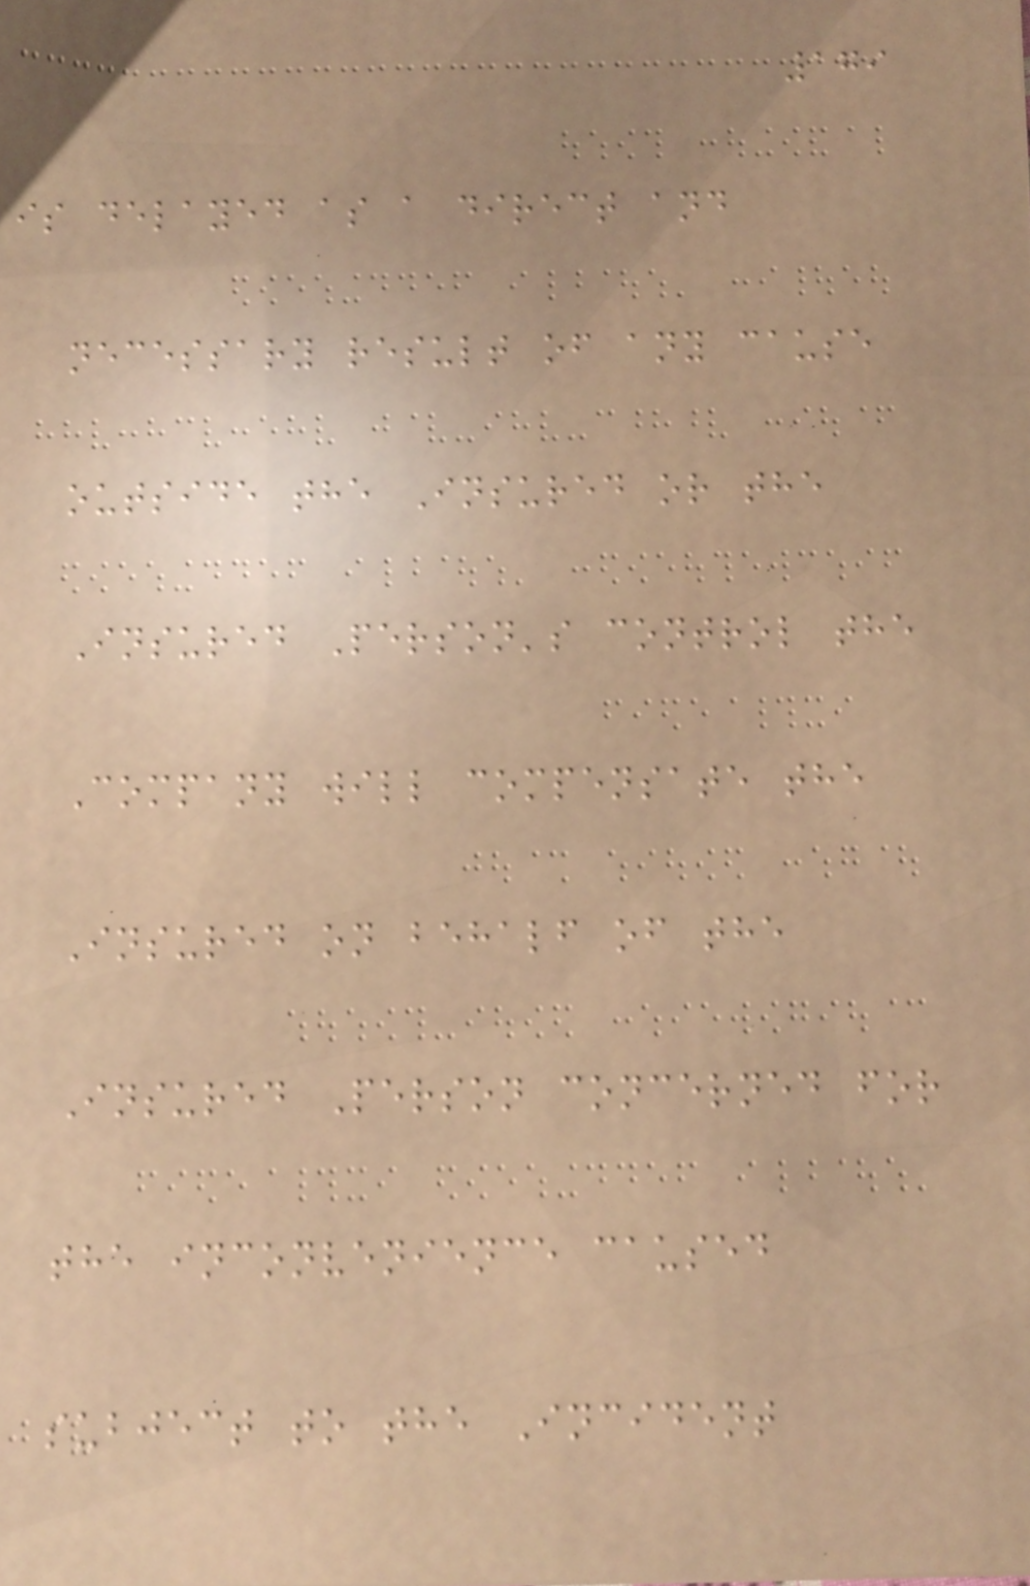179
is delayed as a direct and
necessary result of any cause
outside the Insured or the
Insured Person's control the
Company will compensate the
Insured on behalf of the
Insured Person concerned for
the inconvenience caused
subject to the Incident
